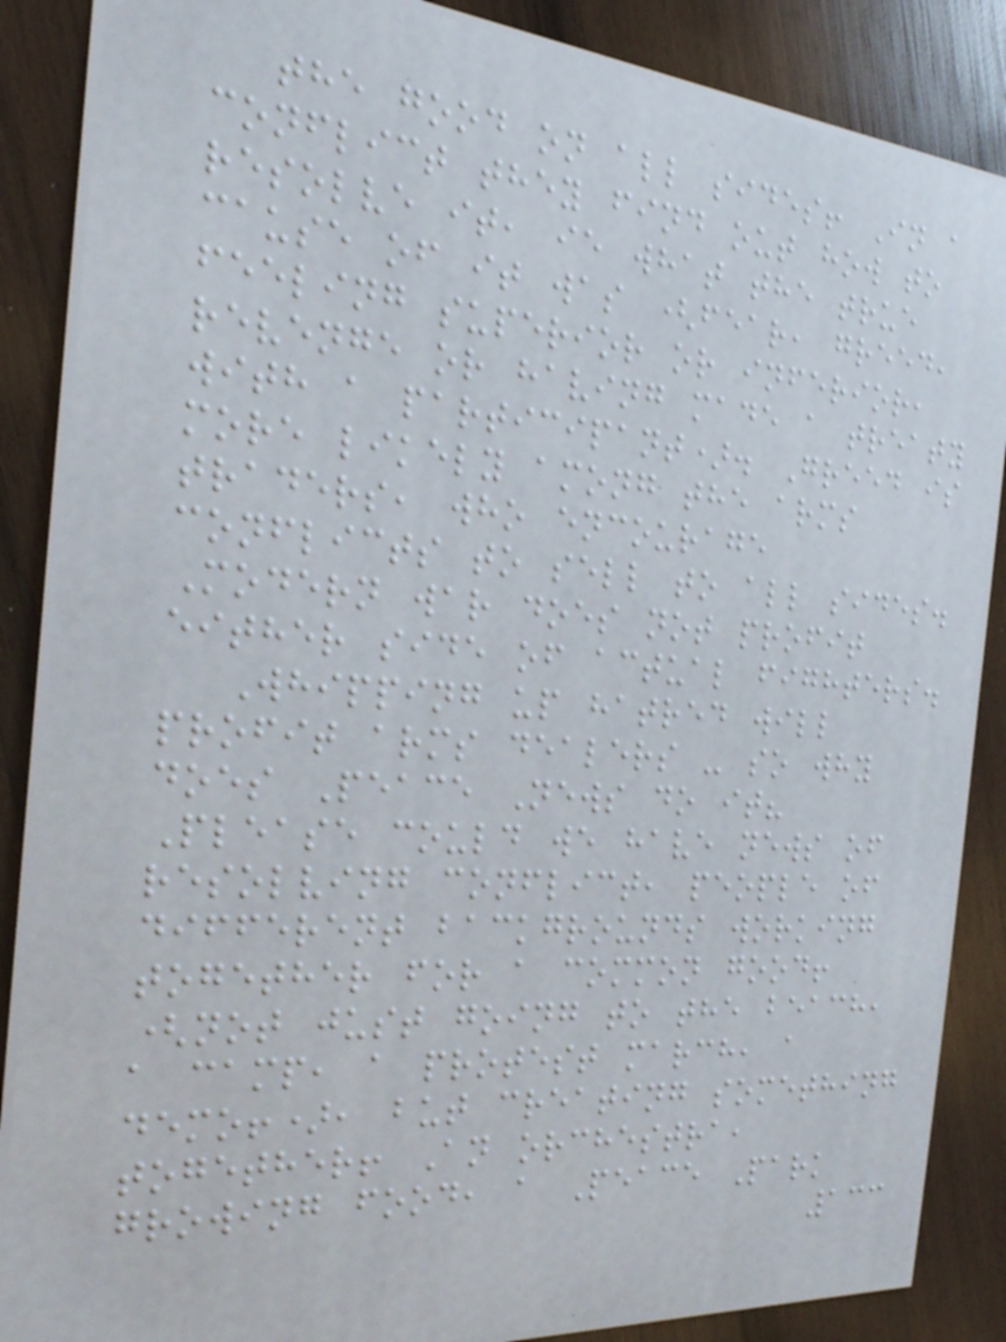the good on all sides! In a
conflict they find out how to
resolve it, ie what the true
cause of it was (fear, greed,
feeling superior or inferior,
revenge or having made a treaty
with a participant). Greed is
more likely among the arms
traders, who encourage
conflicts to sell to all sides.
Modern war does not profit
either side of actual fighters.
Whipping up hatred will
profit arms dealers - so why
does Peace News do it?
Please could we have news of
resolving conflict, people of
different backgrounds working
together for a common good!
(not just going to the beach,
a camp, a protest march, a
demo!), but creating something
together! An orchestra,
growing food, a Peace Park
133
